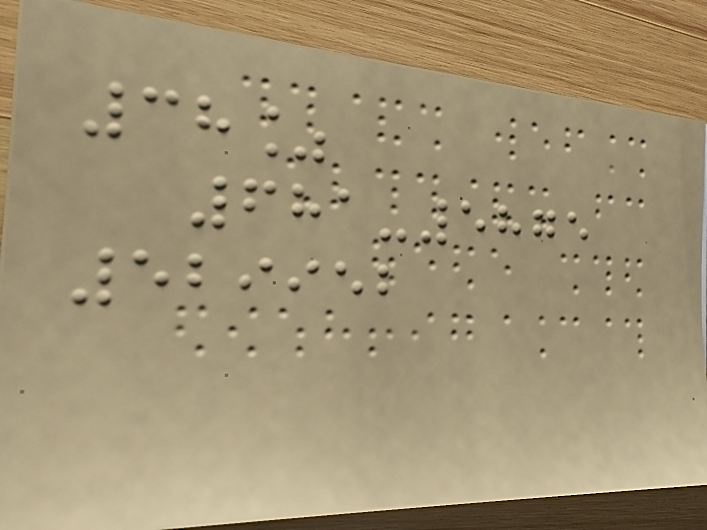38%
681-5875
529952
